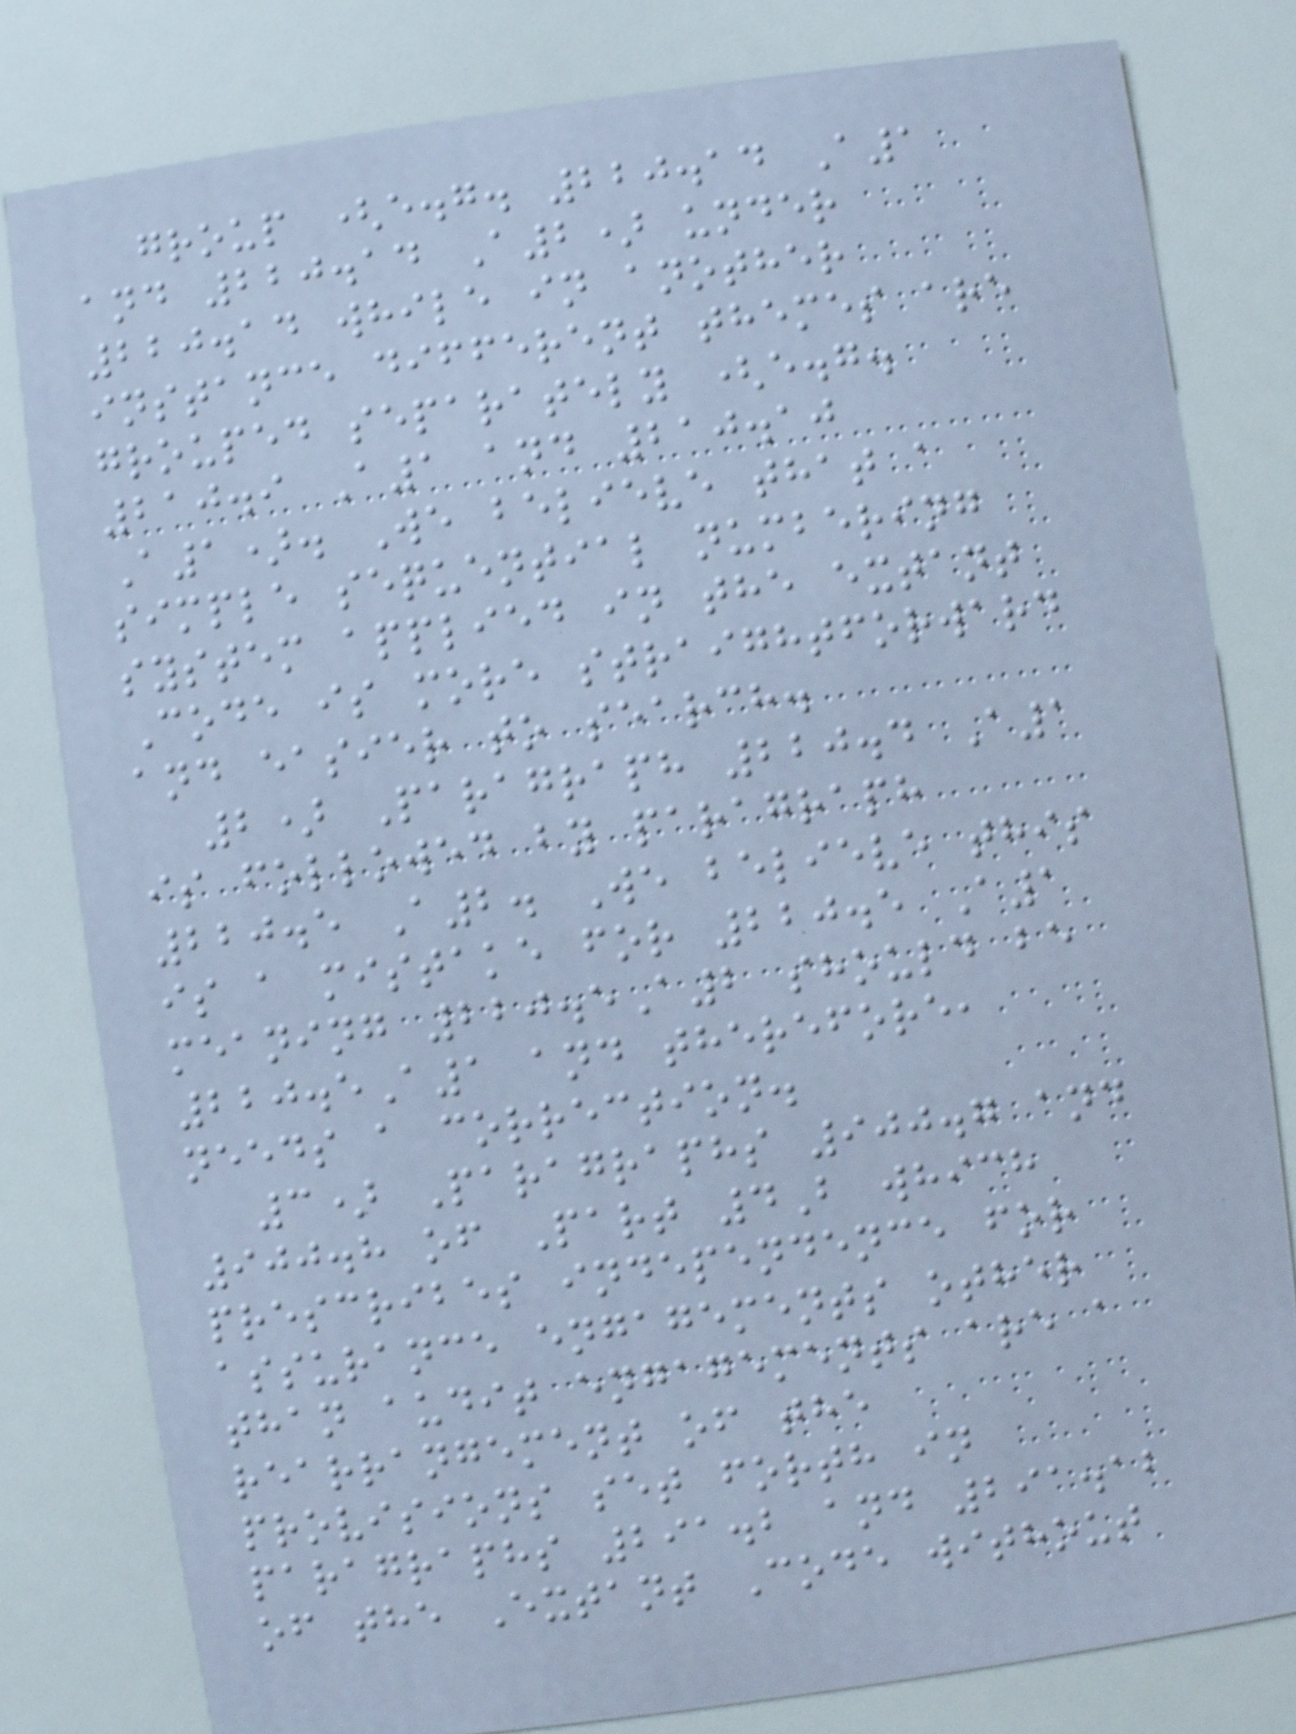group (e.g. 220.14 A1
and 220.14 A2) under
220.14 while in another
instance different themes are
grouped separately (e.g.
210.9 A1 and 210.10
A1). We believe that a
simple sequential numbering
system applied in the extant
Code is more straightforward
and easier to search.
2) Paragraph 220.4 A1
is followed by paragraph
220.5 A2. We believe this
is a mistake for 220.5 A1
meaning 220.5A2 should be
220.5A1 and therefore,
needs a correction.
3) Paragraphs 900.7 and
900.8 of Part 4B which
prescribes independence for
assurance engagements other
than audit engagements are a
rearrangement of the
provisions set forth in
paragraphs 291.2 and 291.12
of the Extant Code without
